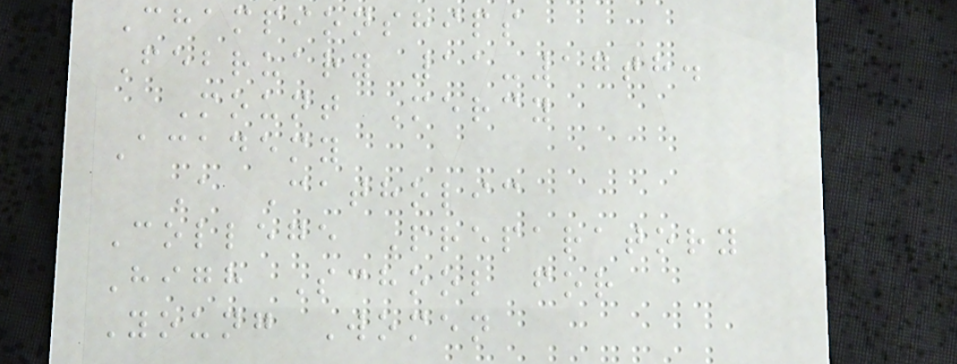Championships
February 11-17th.
Mount Mercy
Academy
A Catholic
College Preparatory
High School for
Young Women
